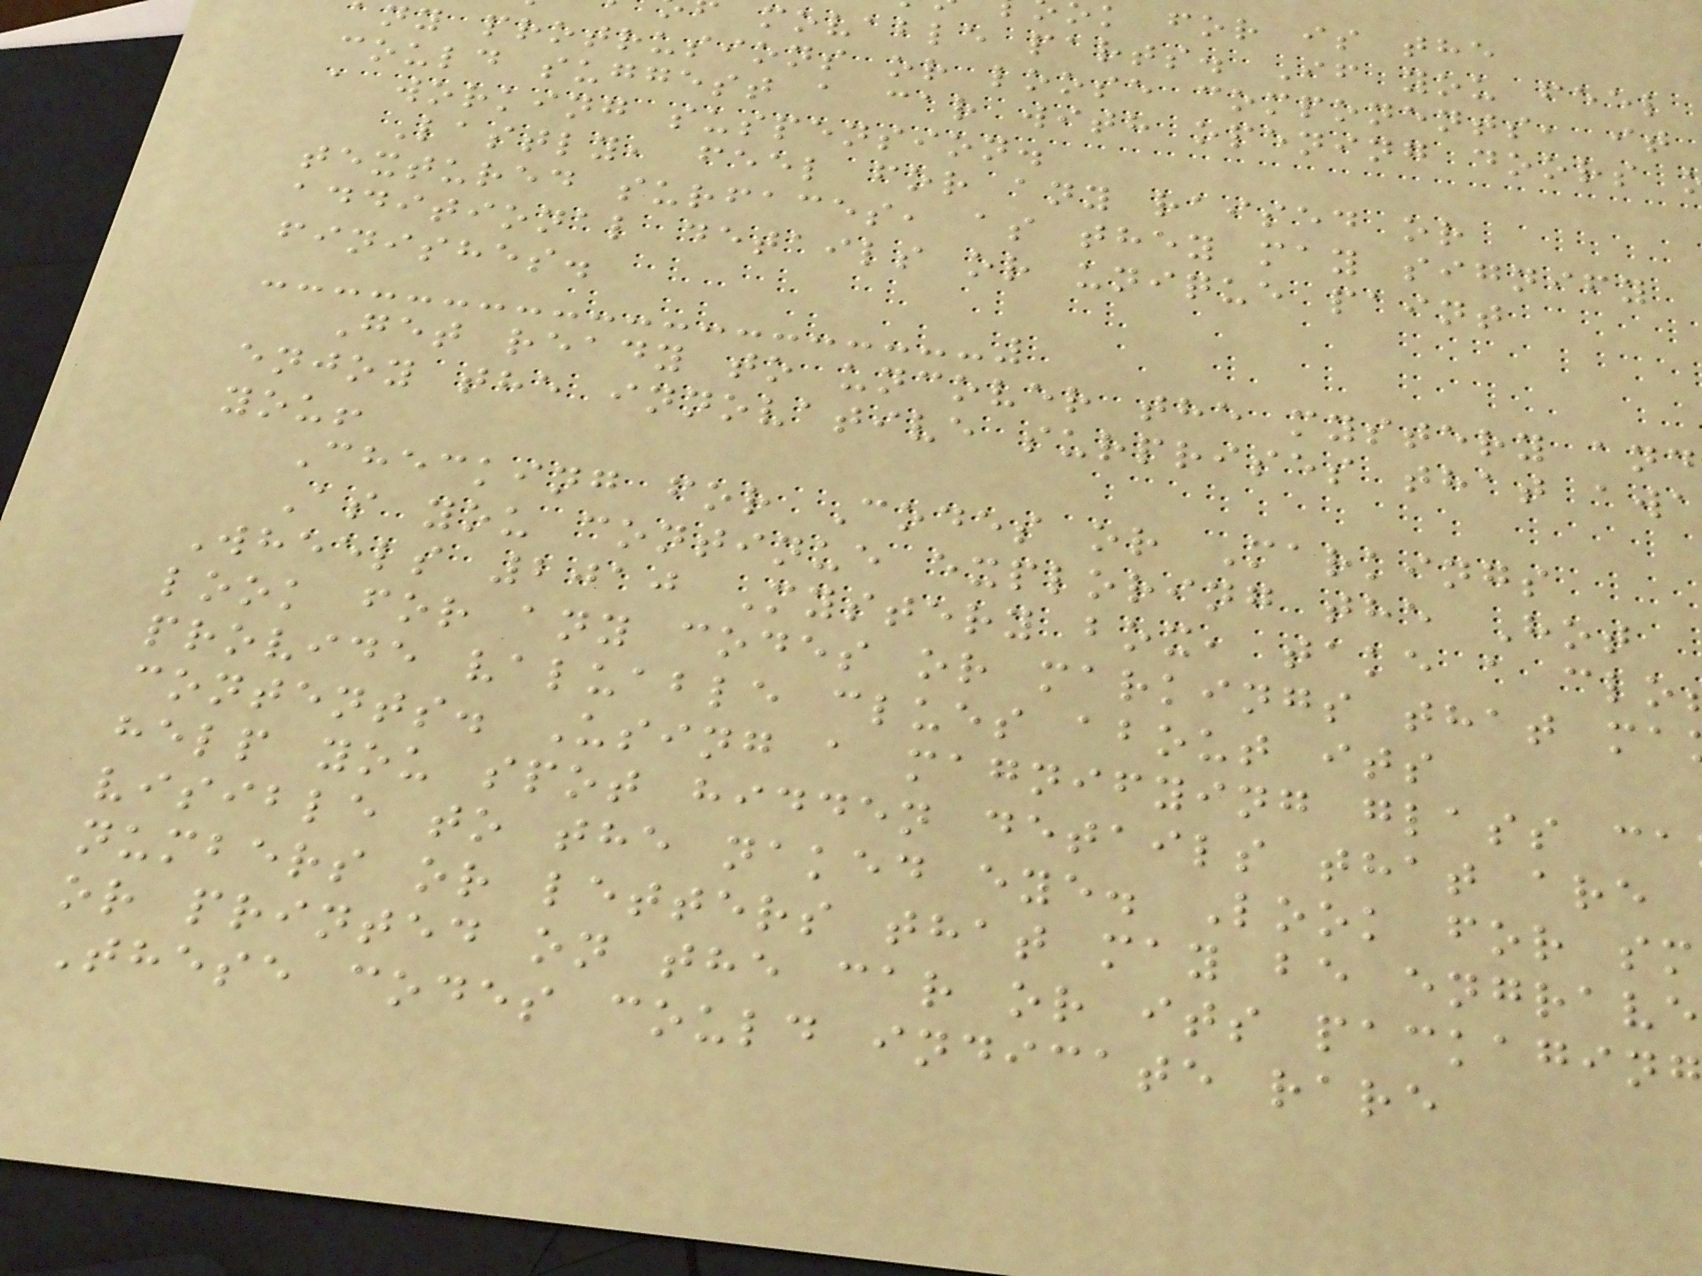k for is the
movable parts. If you feel
ny protrusions or loose components, it
could suggest a car with opening doors
a working suspension.
Lastly, feel for any raised or
textured surfaces, as they may signify
additional details or unique paint
finishes.
Get ready to uncover the mystery and
enjoy the innovative surprises that awa
you!
Checking for Codes or Markings
As you continue exploring the Hot
Wheels 2010 Mystery box, take a clo
look for any codes or markings that ma
provide valuable clues about its
contents. Using a magnifying glass ca
help you spot hidden details that are
visible to the naked eye. Look for sm
numbers or letters that may be engrave
or printed on the car or its packaging
These codes could indicate rare
